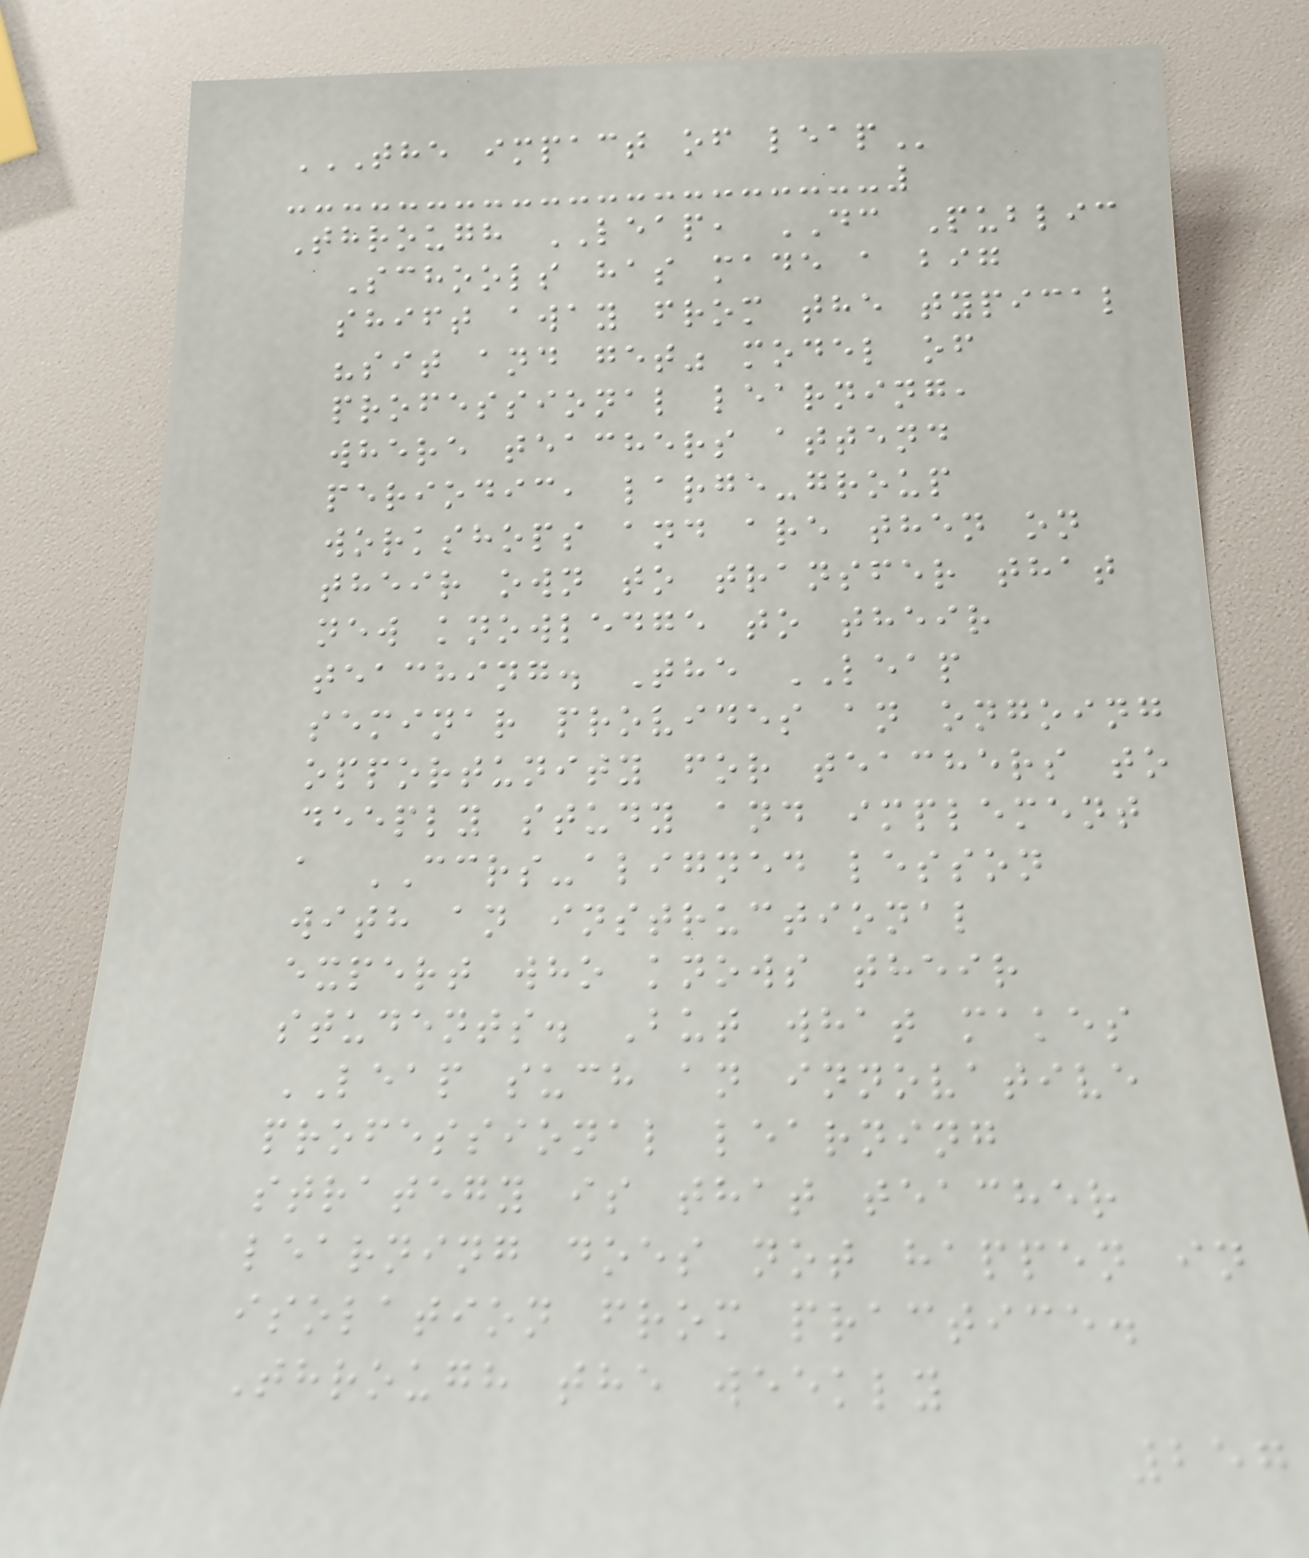THE IMPACT OF LEAP
Through LEAP, DC Public
Schools has made a big
shift away from the typical
"sit and get" model of
professional learning,
where teachers attend
periodic, large-group
workshops and are then on
their own to transfer that
new knowledge to their
teaching. The LEAP
seminar provides an ongoing
opportunity for teachers to
deeply study and implement
a CCRS-aligned lesson
with an instructional
expert who knows their
students. But what makes
LEAP such an innovative
professional learning
strategy is that teacher
learning does not happen in
isolation from practice.
Through the weekly
257
